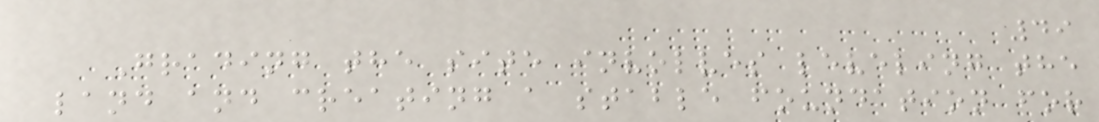49
Grading the site involves leveling the
land and creating a stable foundation for
